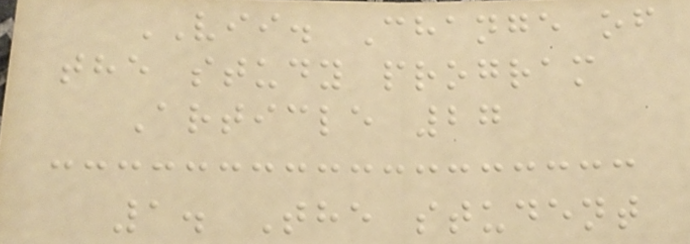VII. Change of
the study program
Article 27
1. The student
